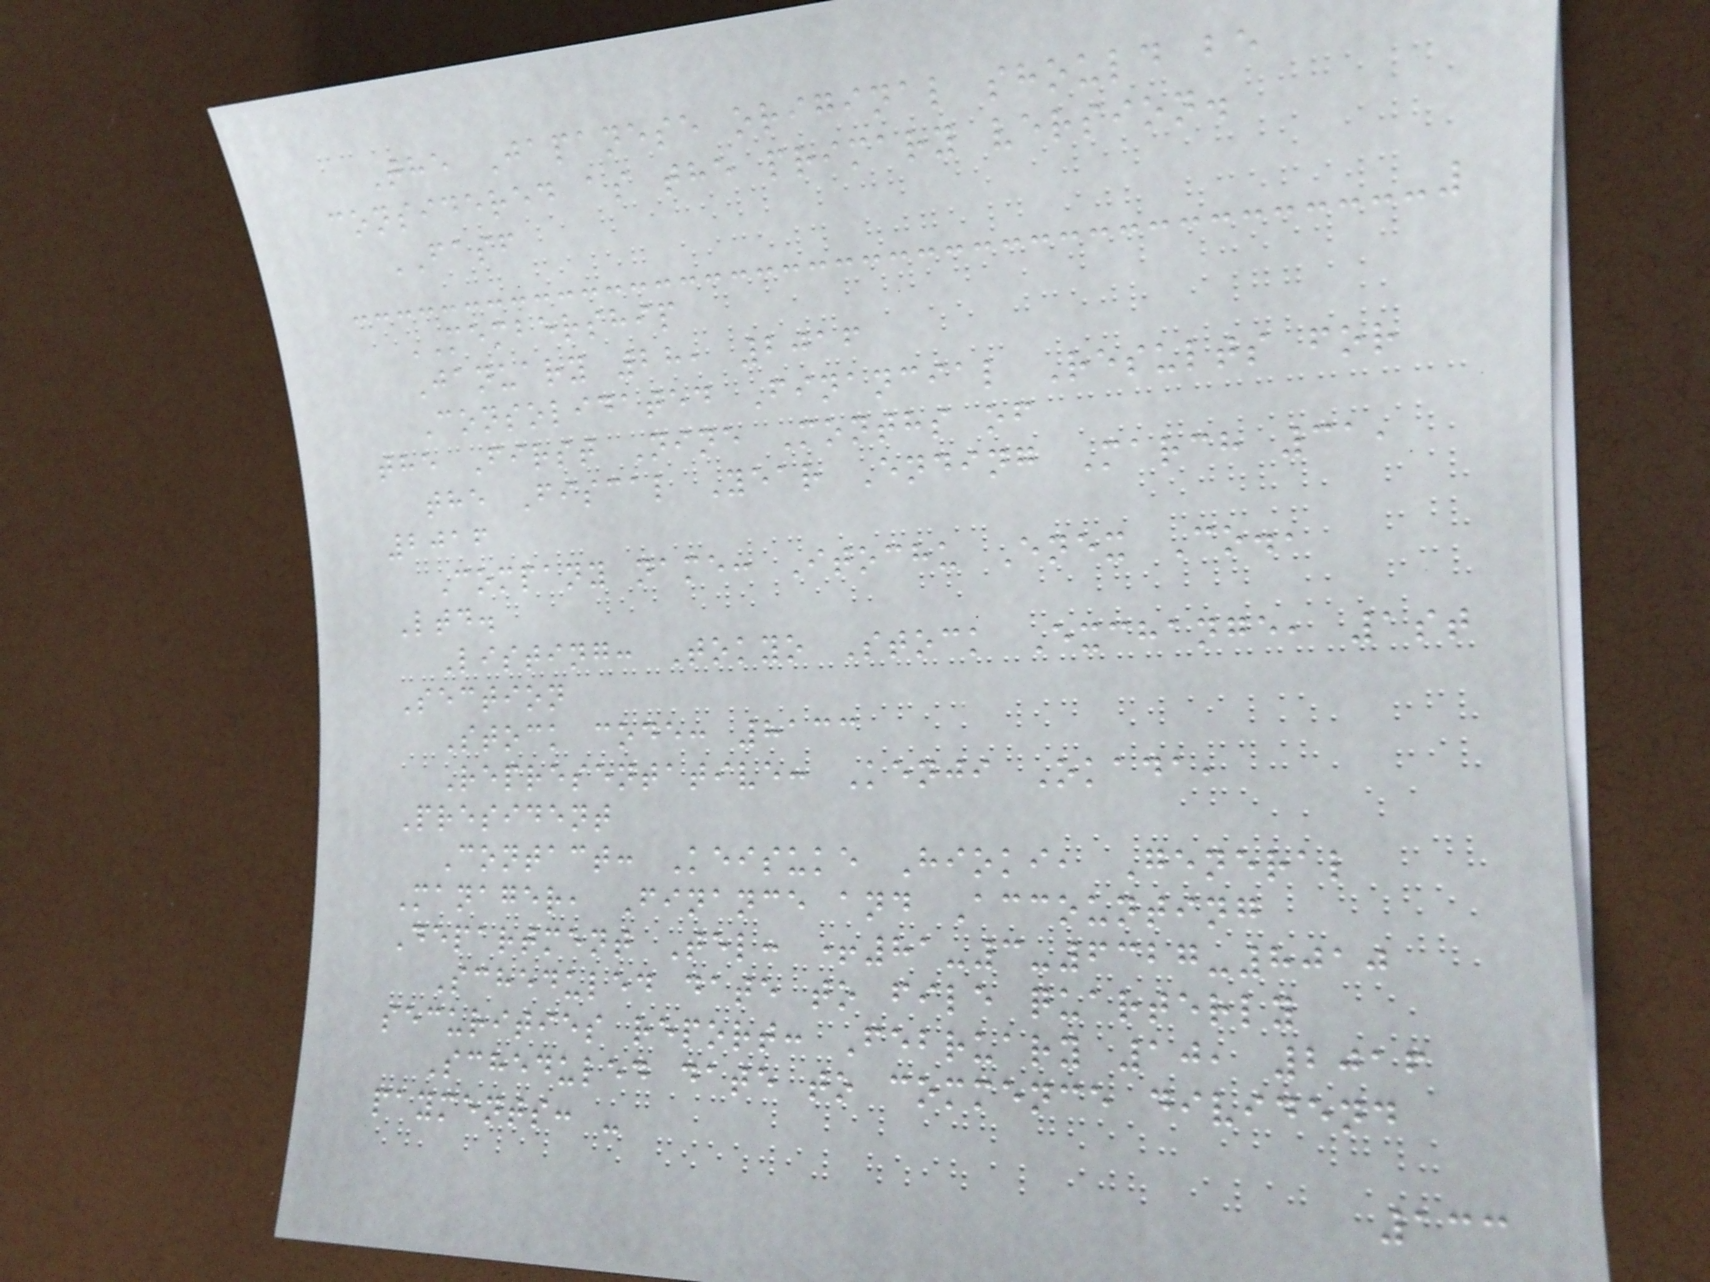The Japanese original should be
considered as the primary version.
FASF
MEMBERSHIP
January 28, 2016
Consolidated Financial Results for
the First Nine Months of
the Fiscal Year Ending March 31,
2016
Company name: Itochu Enex Co.,
Ltd.
Listing: Tokyo Stock Exchange, 1st
Section
Stock code: 8133
Representative: Kenji Okada,
President
Contact: Keisuke Hioki, General
Manager, Finance and Accounting
Department Tel: +81-3-6327-8010
Scheduled date to file quarterly
securities report: February 10, 2016
Scheduled date to commence dividend
payments: -
133
